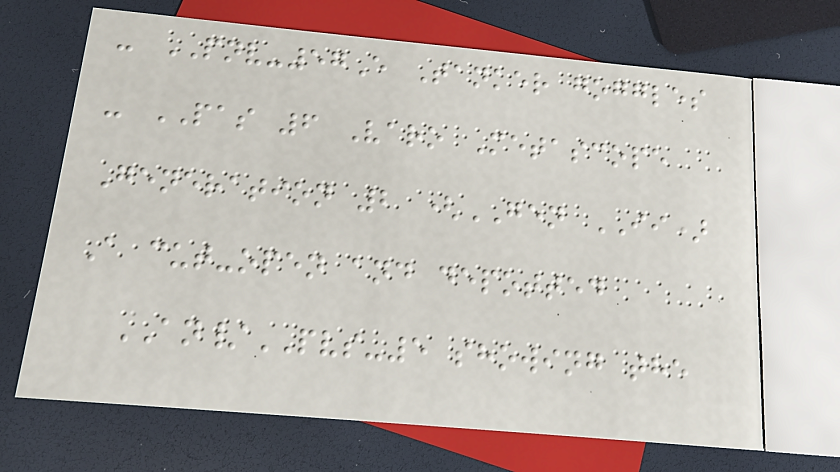- PNV-57E Tanker goggles
- PAS 6 Varo Metascope
Generation 2 (GEN II)
A cut-open and depotted
AN/PVS-5 showing the
